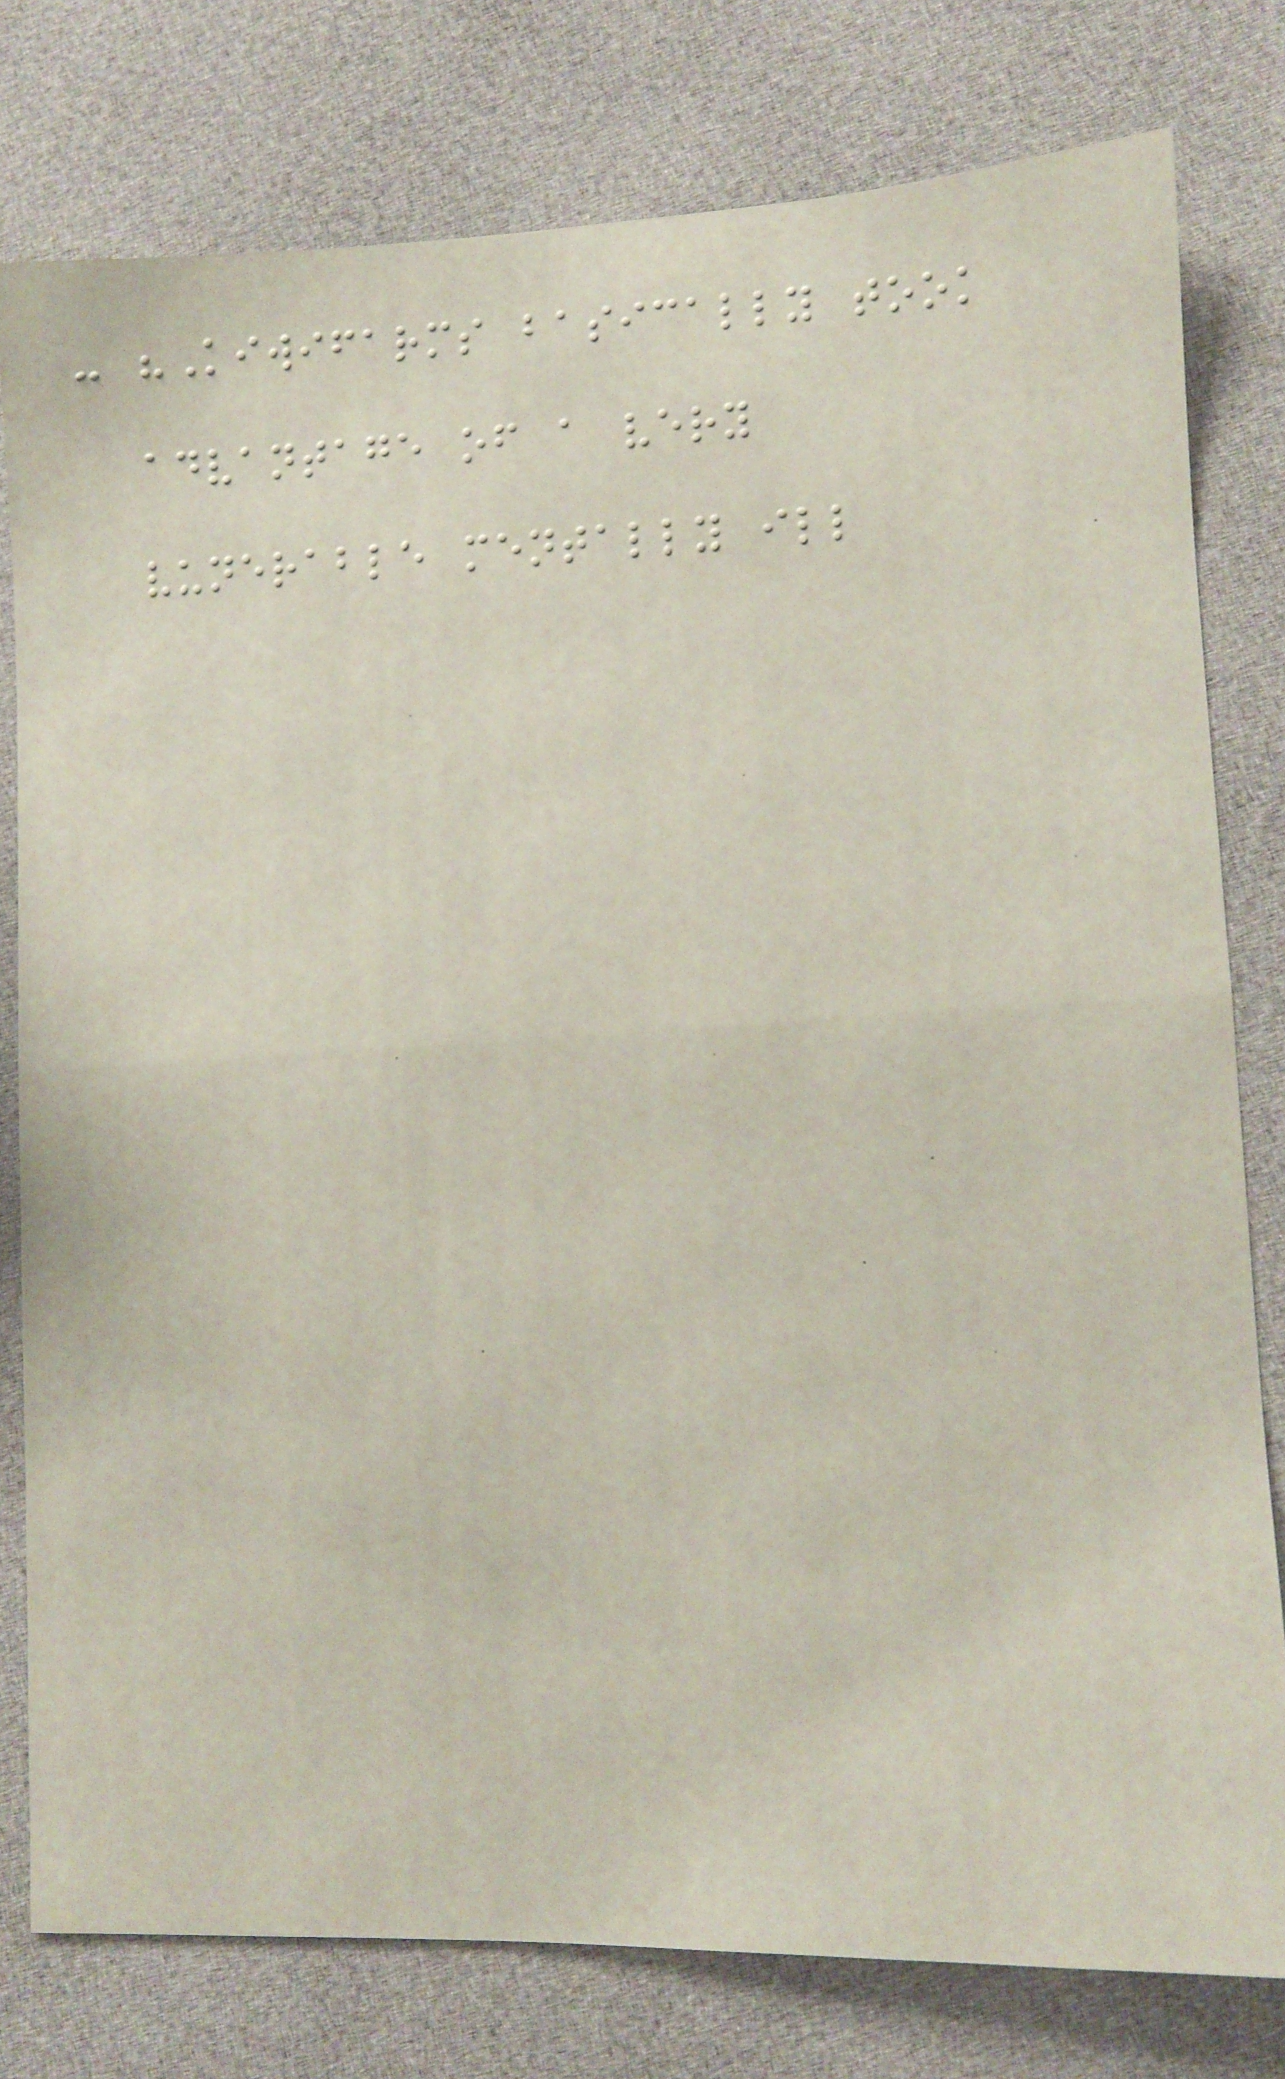- "Kiwifarms basically took
advantage of a very
vunerable mentally ill
